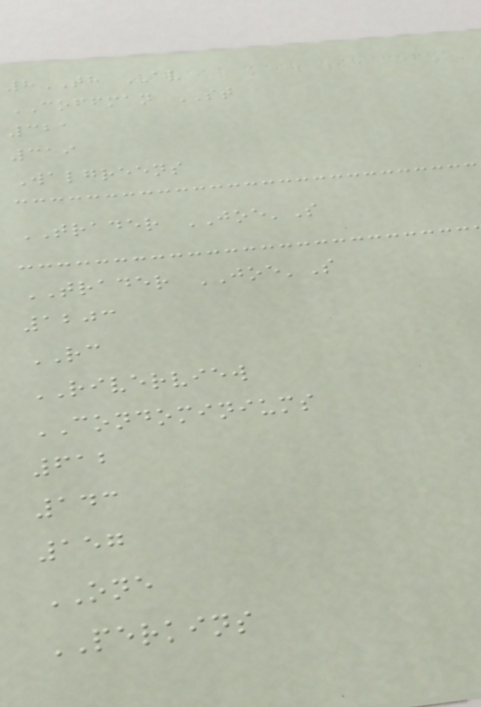8TH AV
COFFMAN ST
321
319
Walgreens
TRADER JOE'S
TRADER JOE'S
1203
RC
RIVERVIEW
CONDOMINIUMS
612
143
157
ONE
PERKINS
